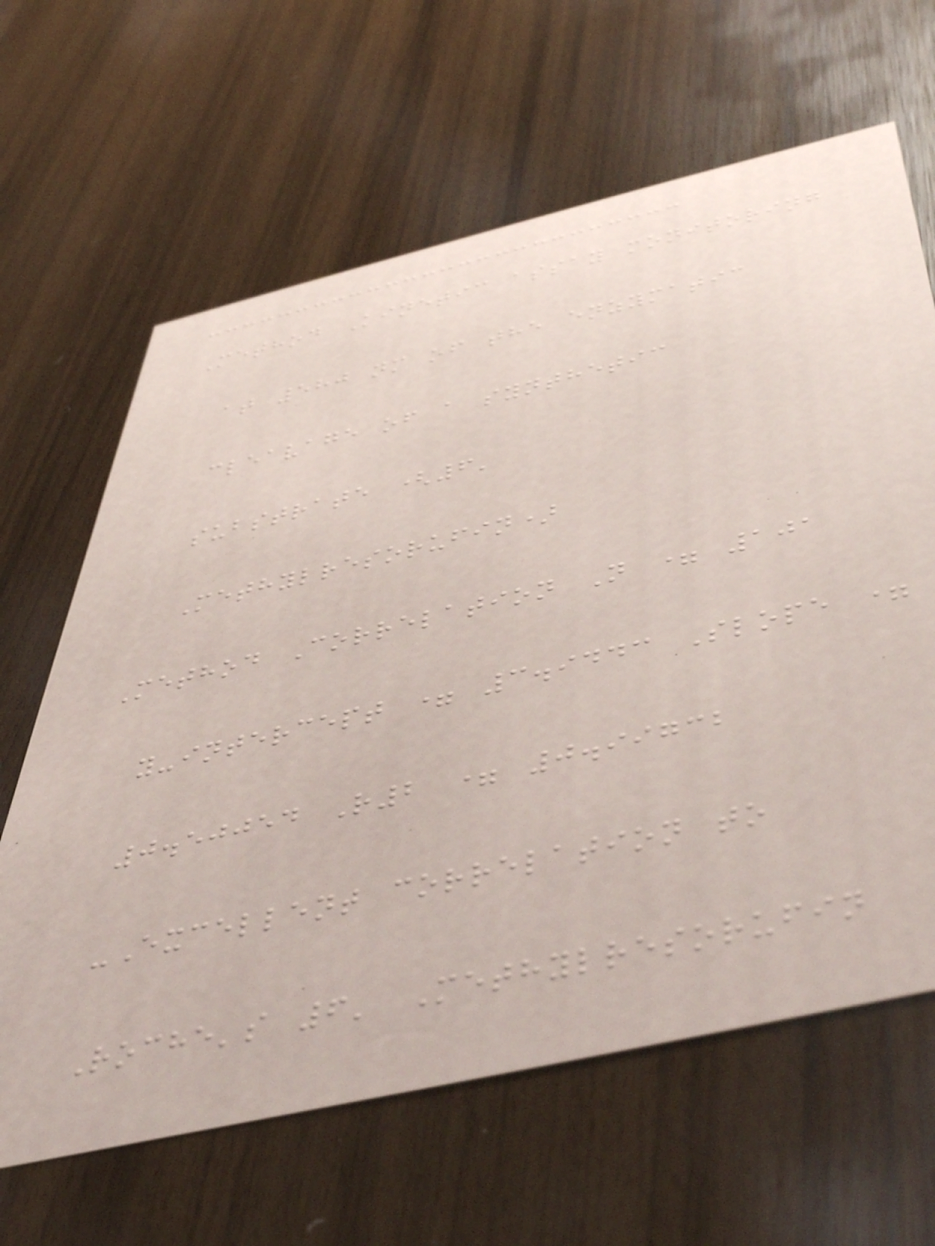Method Kinetic assay monitoring
at 580 nm of the enzymatic
cleavage of a synthetic
substrate (6'
Methylresorufin)
Method Correlation N = 101
y-intercept = 3.9443 Slope =
0.50054 R2 = 0.99732
-Excellent correlation to
Roche's 6' Methylresorufin
